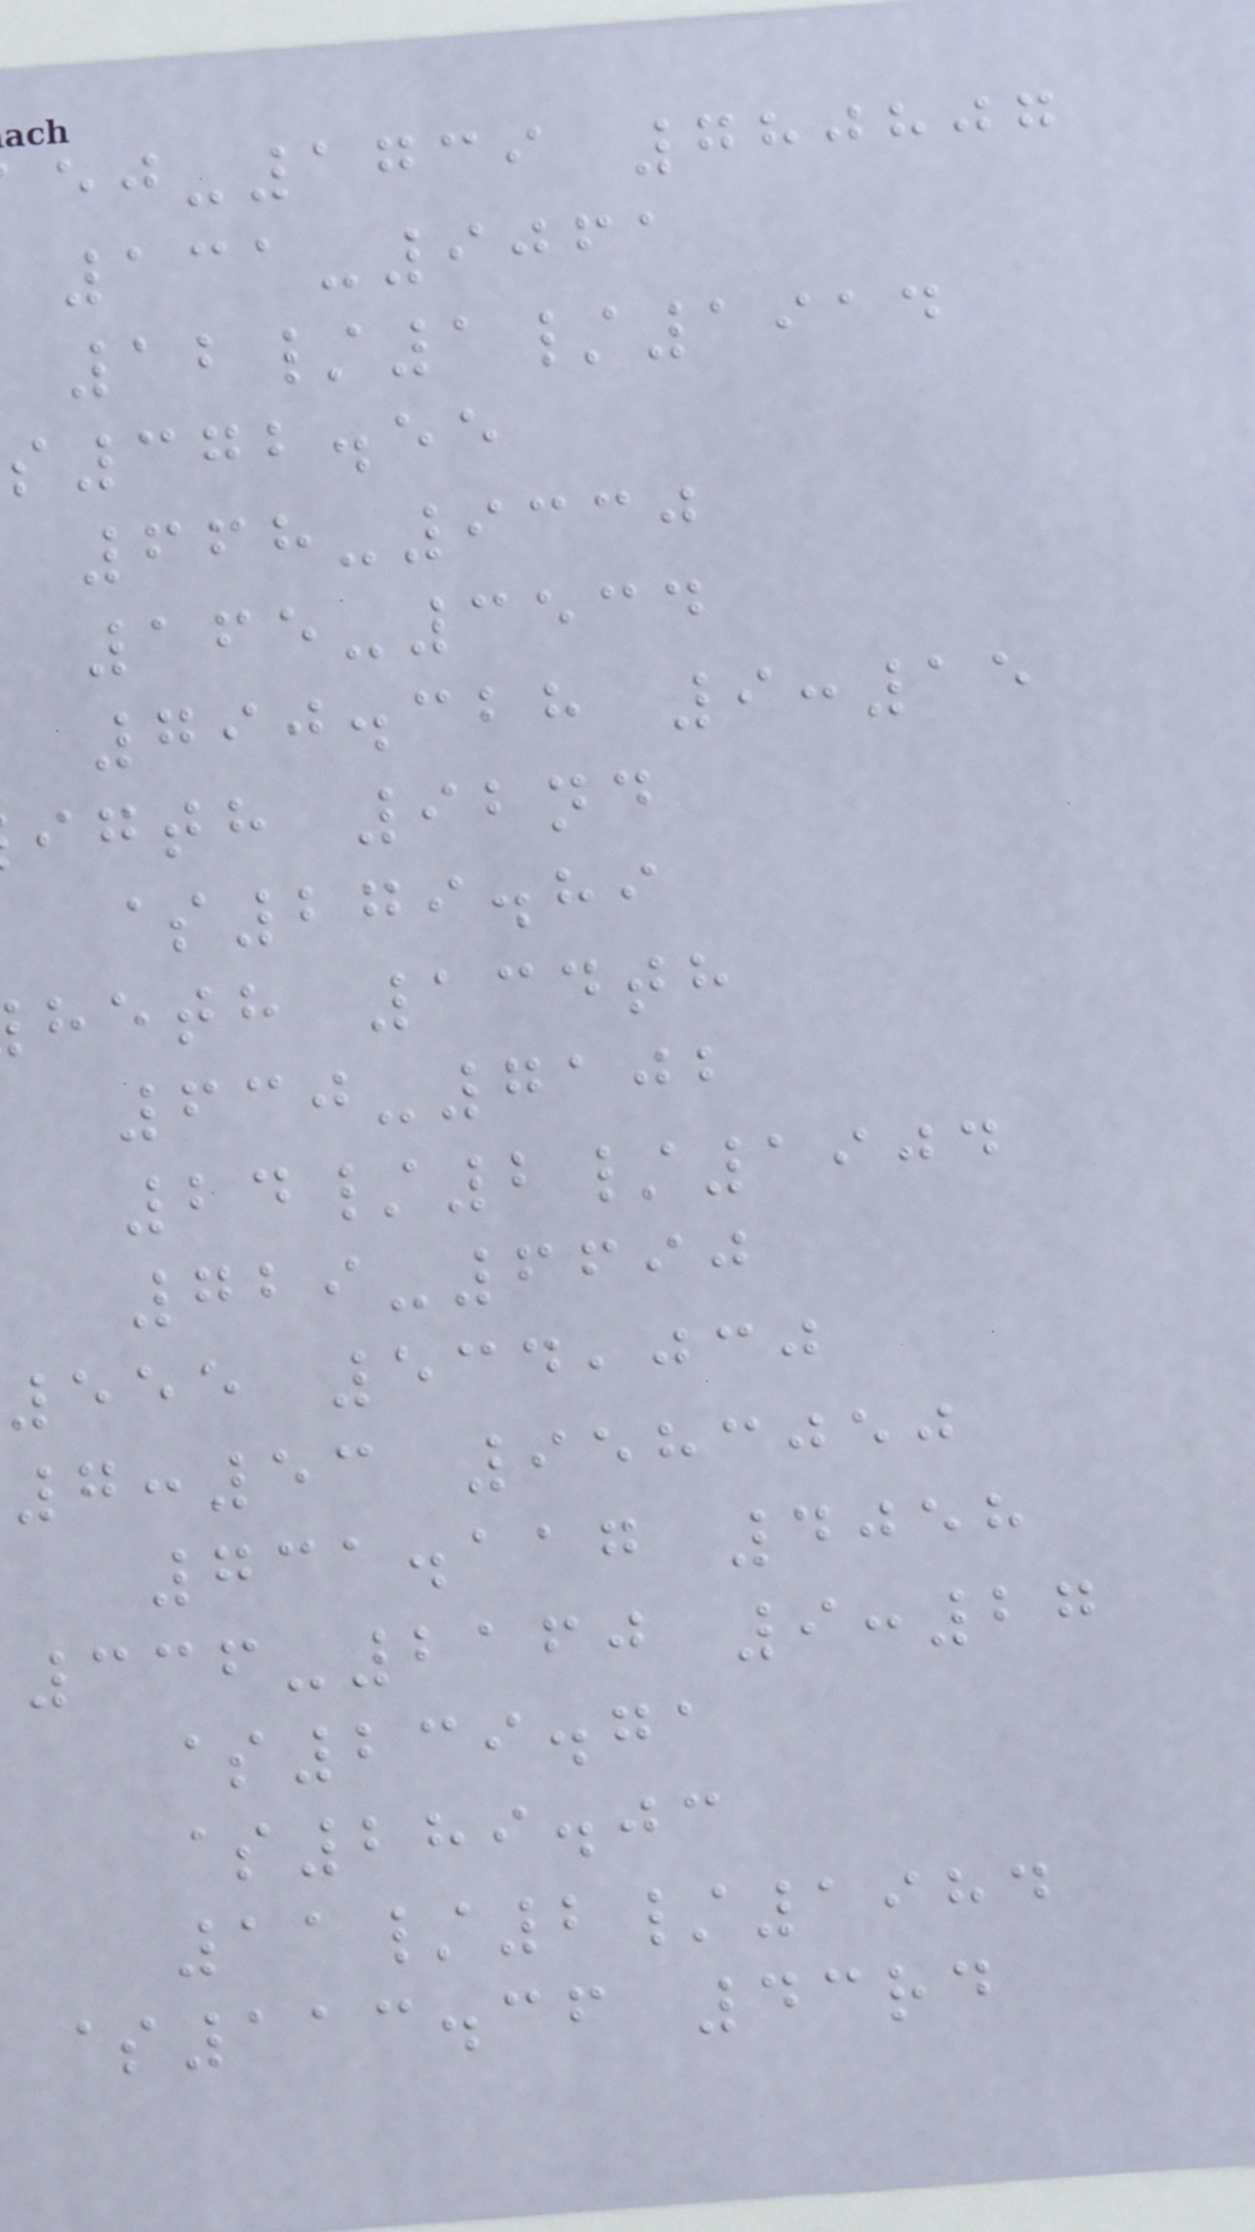-1739 780807
131-9061
12/1/1914
372.55
668-9330
165-3534
790.328 9:15
igth 92nd
$279.89
heth 134th
630-7102
24/2/1904
729-6690
555 534,030
7:53 9583050
731.117 4058
336-2160 9:27
$239.71
$289.03
11/2/1984
$113.36 43rd
